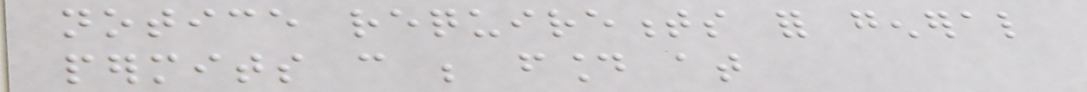notice requirements for general
permits can be found at
